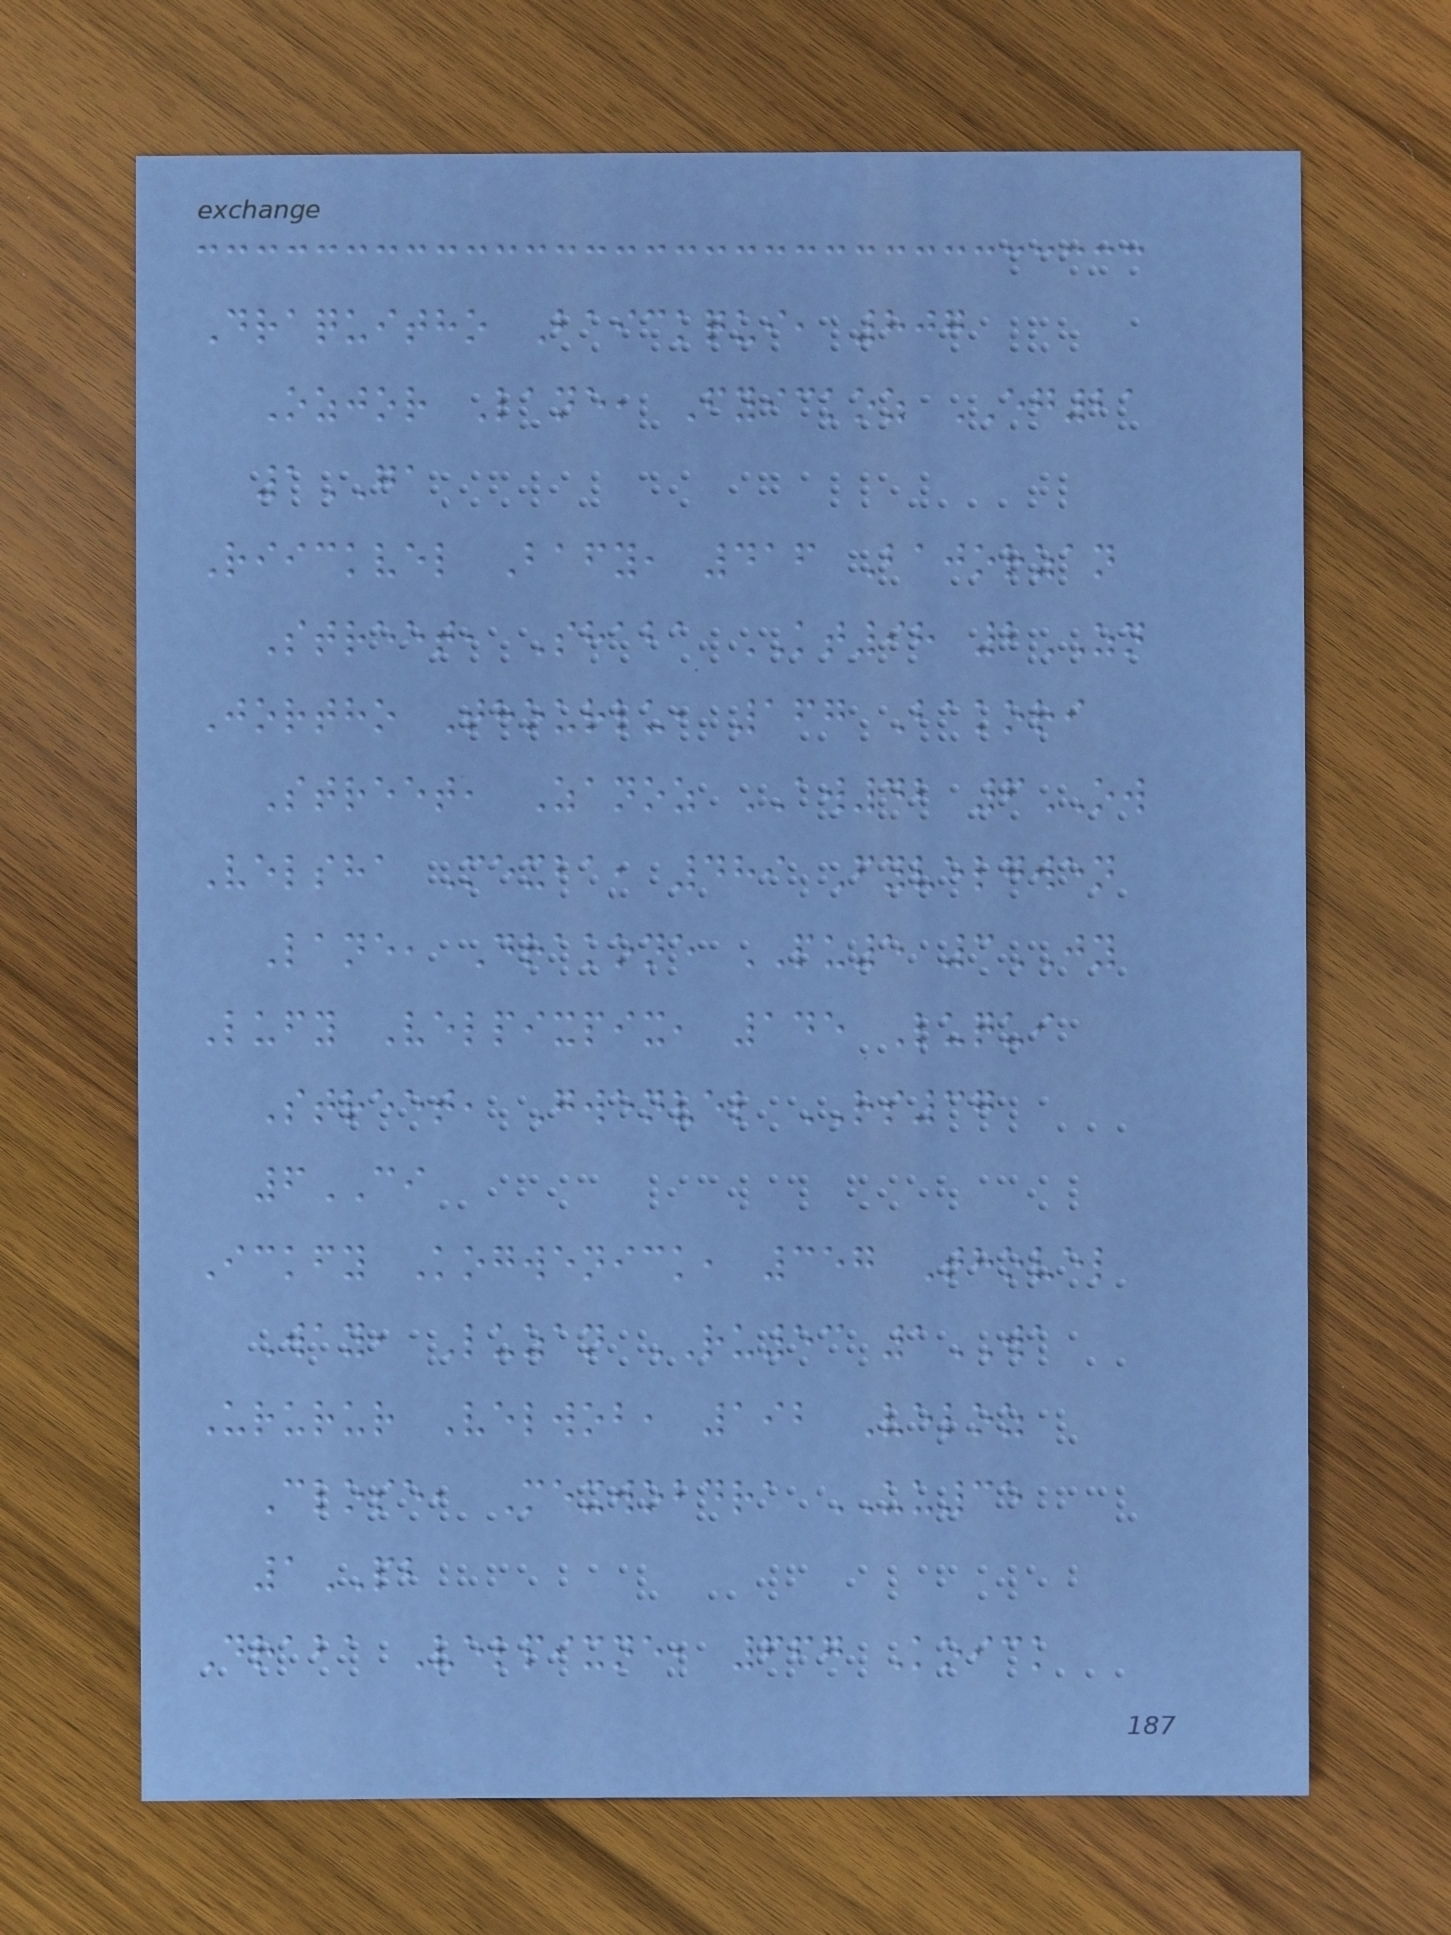Draquitho Baickqui, 807
Ozjor Lane, Fyickoz EG21
1GA
Riickvel Bafy, 416 Bajorzan
Street, Shaba KT98 2ZN
Jortho Thourlu, 167 Bakori
Street, Zanoz AW42 6OW
Velsha Mexba, 489 Fyvelgwen
Lane, Drakone PU5 3JY
Lufy Velpixpix, 145 Luqui
Street, Gwenvel RS37
6CI
Ickfy Kogwenick, 357 Thovel
Way, Luzan RU53 1WA
Ururur Velwob, 192 Veloz
Close, Mexwobdra UU35
1PB
Draba Velpixne, 667 Koick
